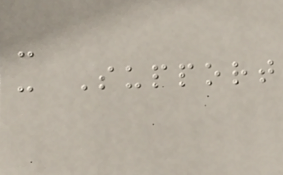-
- Support
